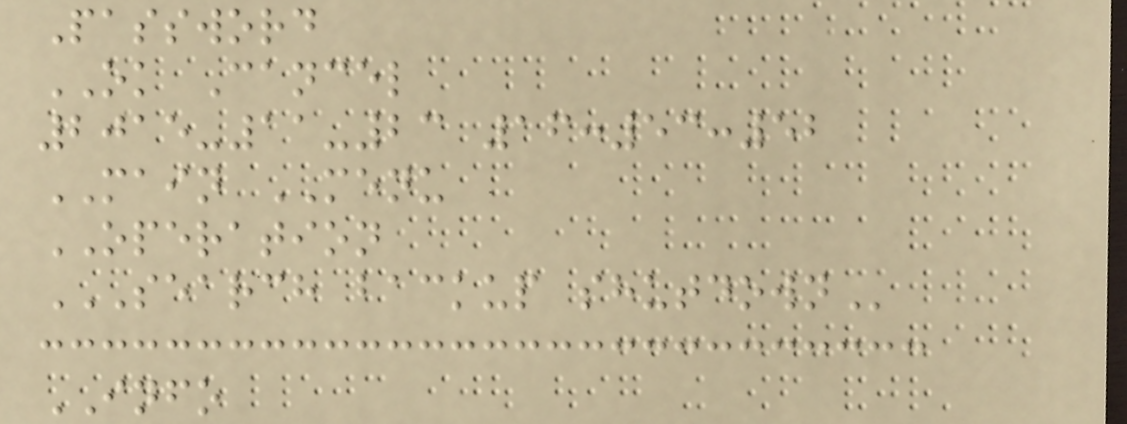Password
OK Cancel
2015-11-23 16:53:52
MAIN MENU
OPERATION
SEARCH BACKUP SHUTDOWN
INFO
